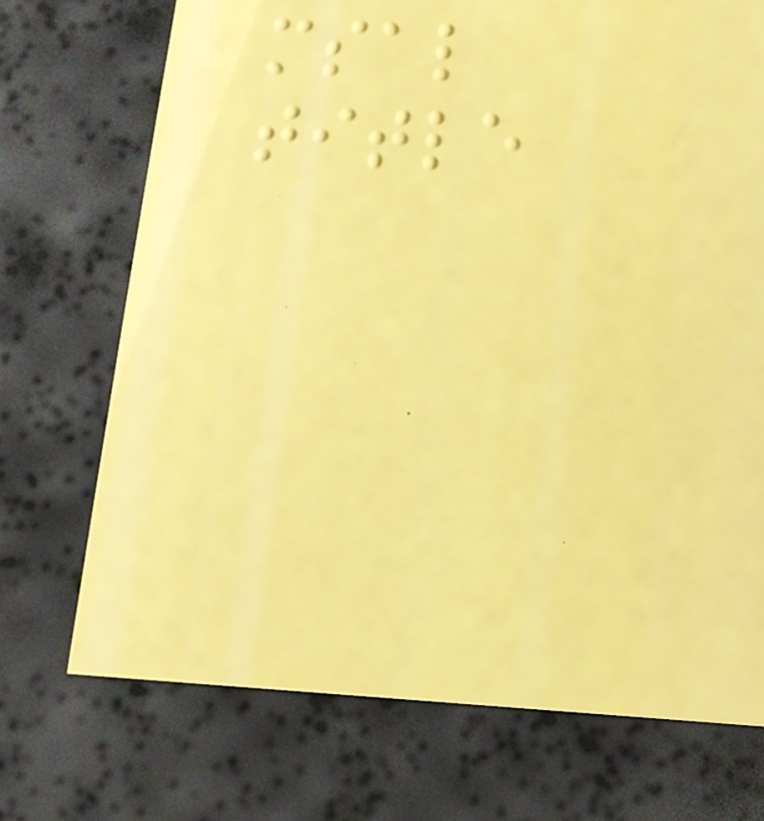msal
title
